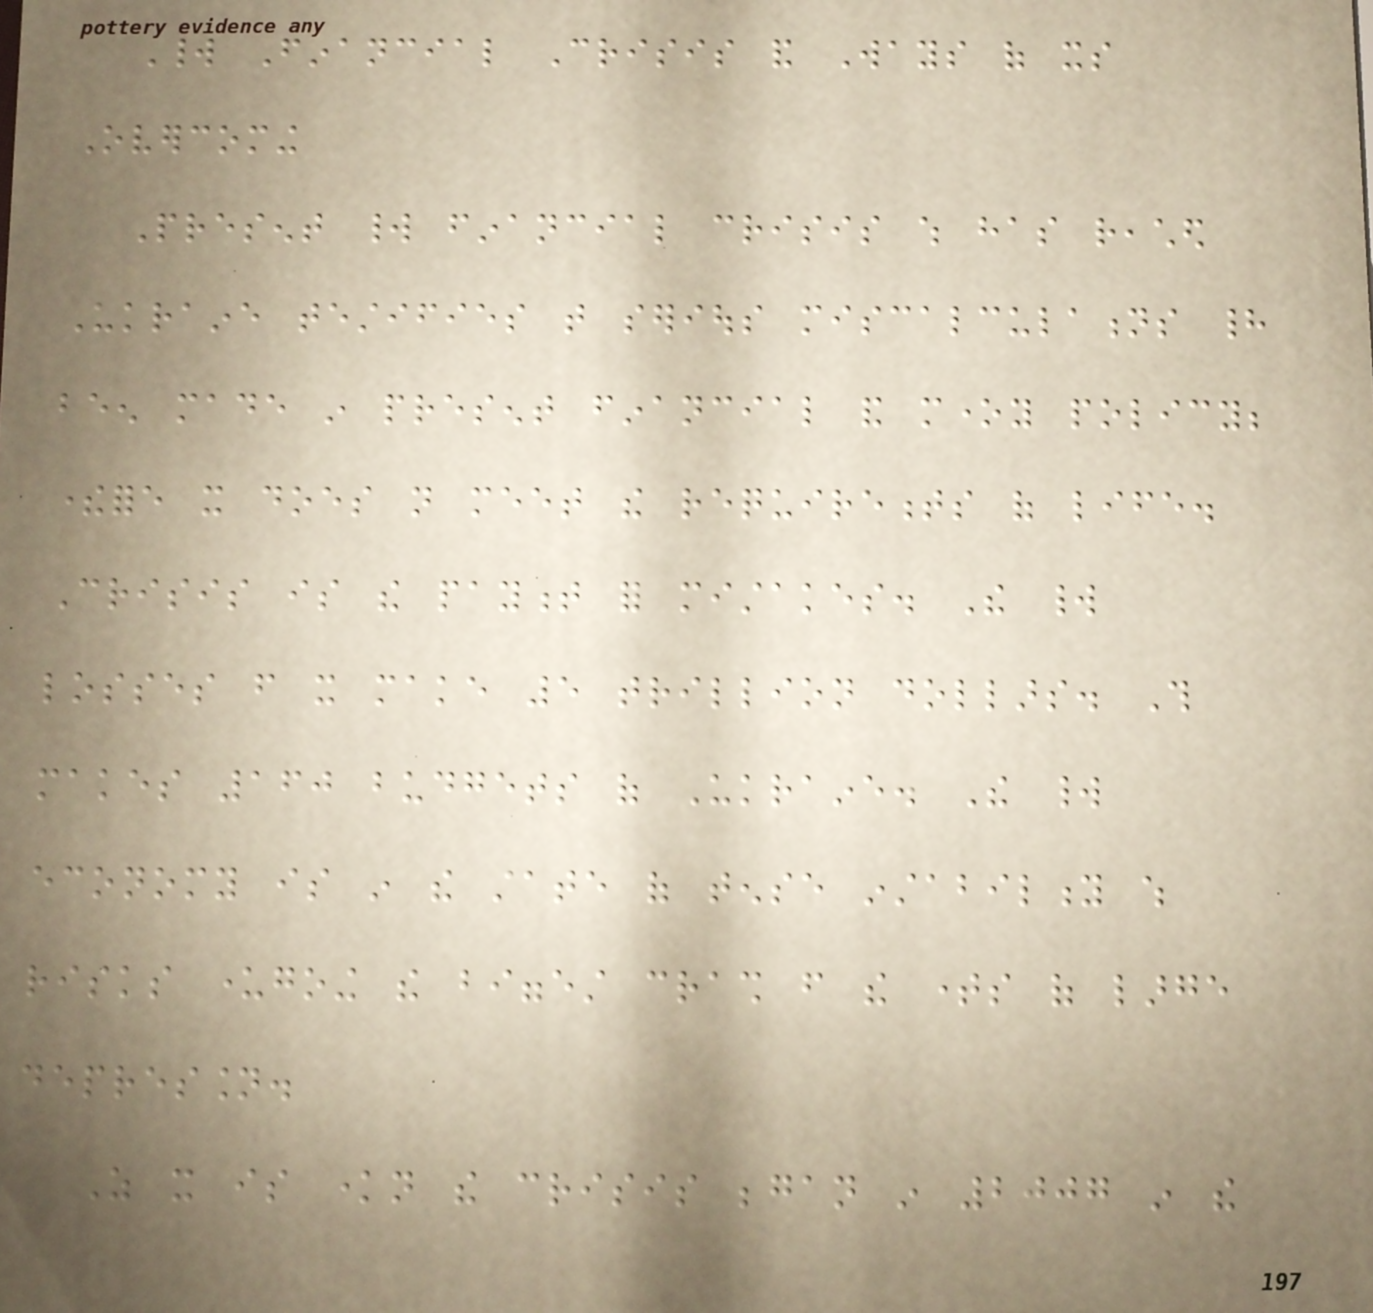World Financial Crisis and Ways of its
Overcoming
Present world financial crisis which has reached
Ukraine testifies that serious miscalculations had
been made in present financial and money policy;
therefore it does not meet the requirements of life.
Crisis is the payment for mistakes. The world
losses from it make 5 trillion dollars. This
makes 160 budgets of Ukraine. The world
economy is in the state of tense instability which
risks undergoing the biggest crash from the times of large
depression.
As it is known the crisis began in 2007 in the
